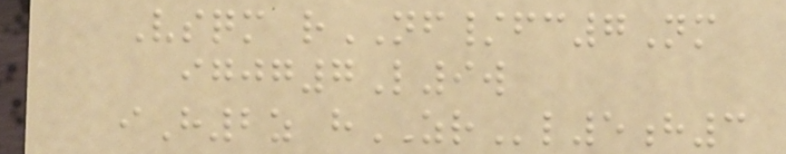Vsqm rNF/fc7Nm
igjg7L9w
iH2z hZRl5h3
